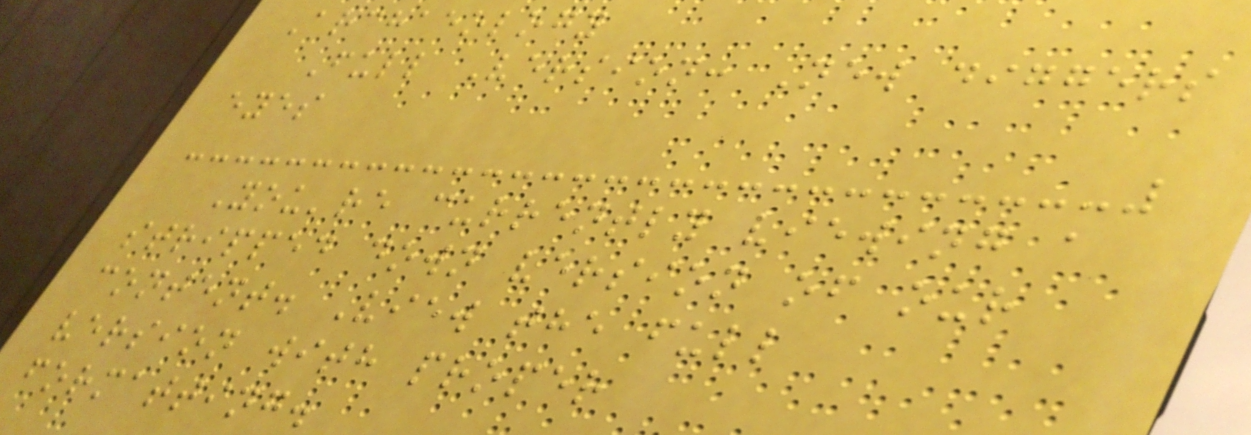Archaeology
Full Version: New diggers
eyes
You're currently viewing a
stripped down version of our
content. View the full
version with proper
formatting.
